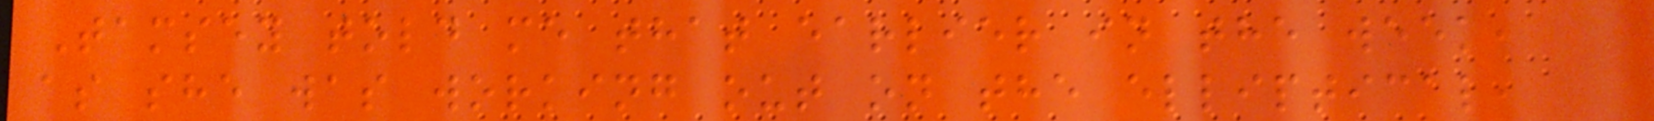Tamsey told me that earlier in the week,
as she was working out on the elliptical,
